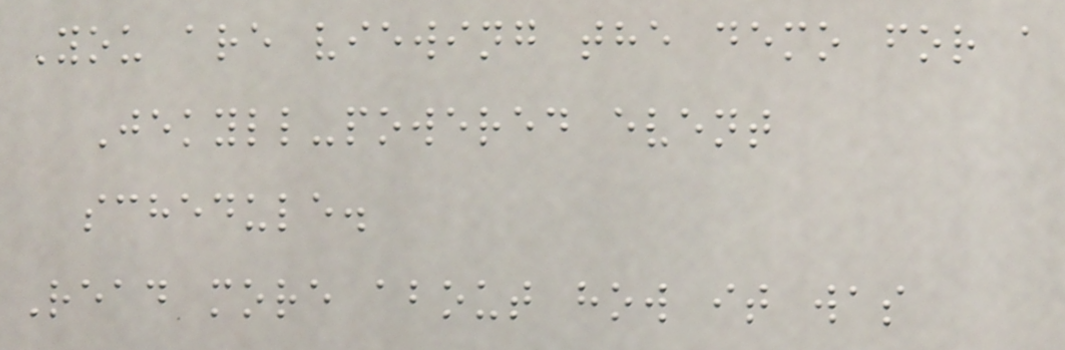You are viewing the demo for a
Jekyll-powered event
schedule.
Read more about how it was
